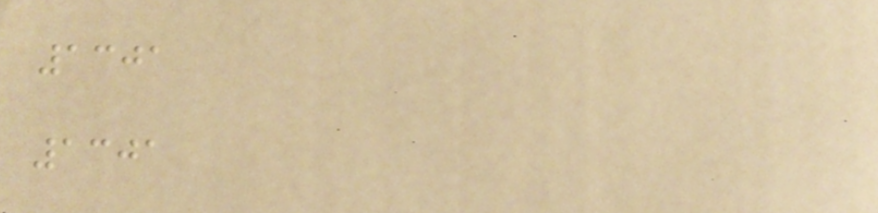1301
1301
